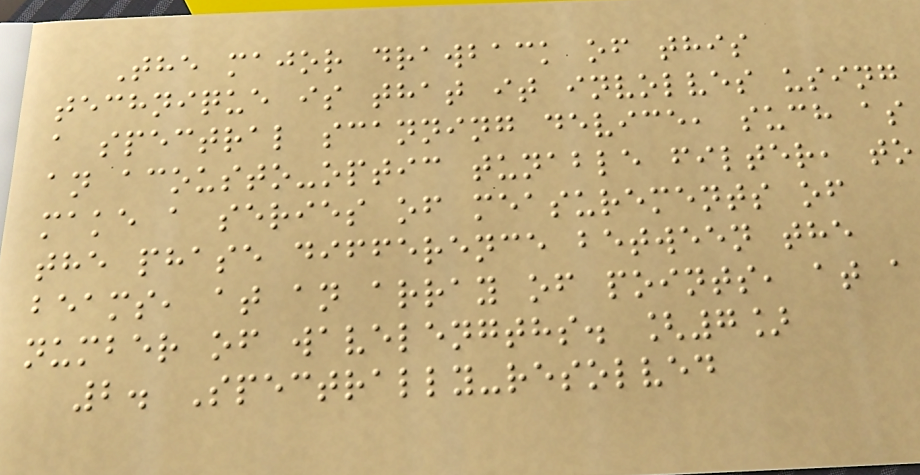The major drawback of this
technique is that it involves using
a spectral scanning device, such as
an acousto-optic tunable filter, to
make a series of measurements of
the phase difference between the
beams, at an array of points, at a
number of wavelengths. [7]
2. Spectrally-resolved
